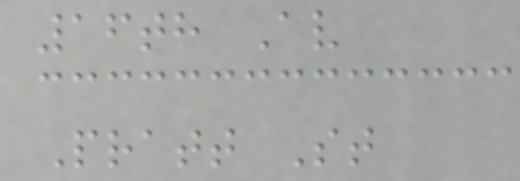16th Av
Pratt St
